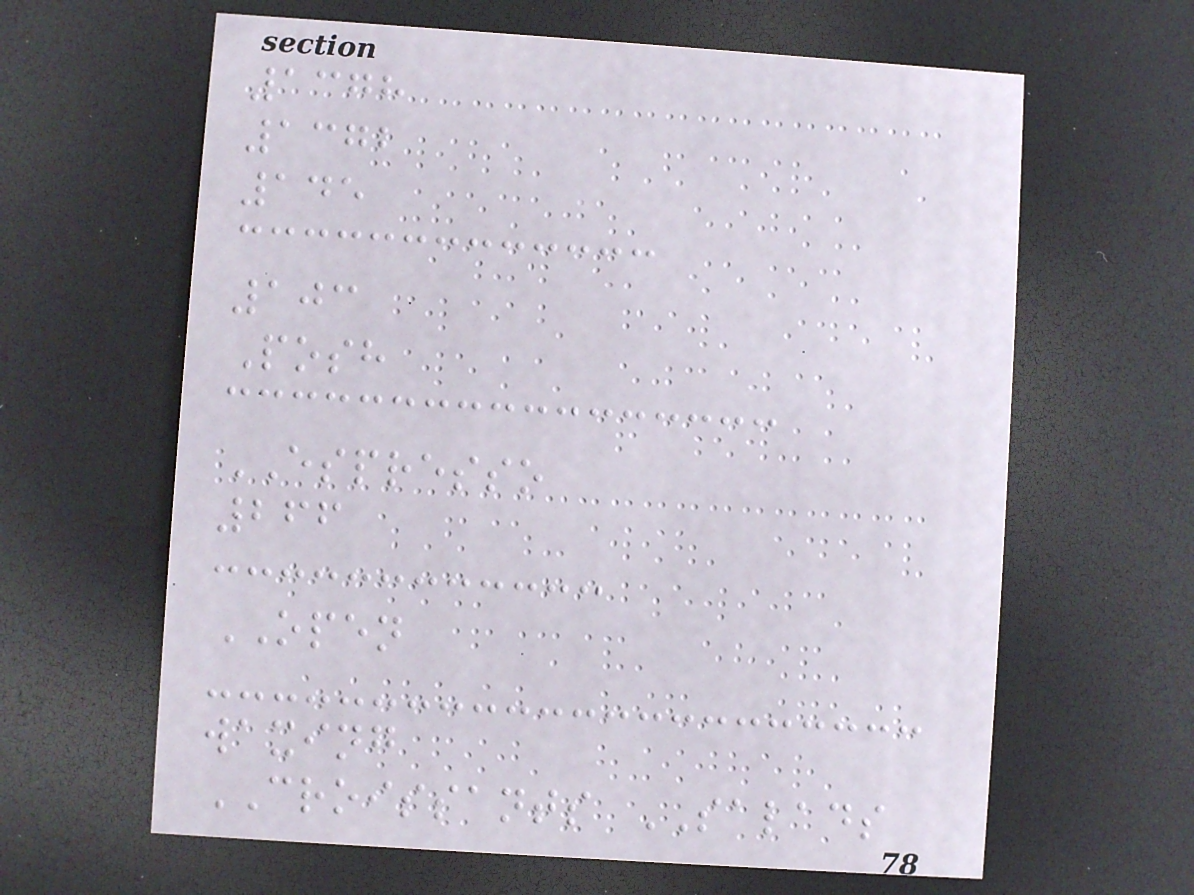1378
1372
145
103
Posh
ESPRESSO
266
OPEN
waxing
CROISSANTS SALADS
